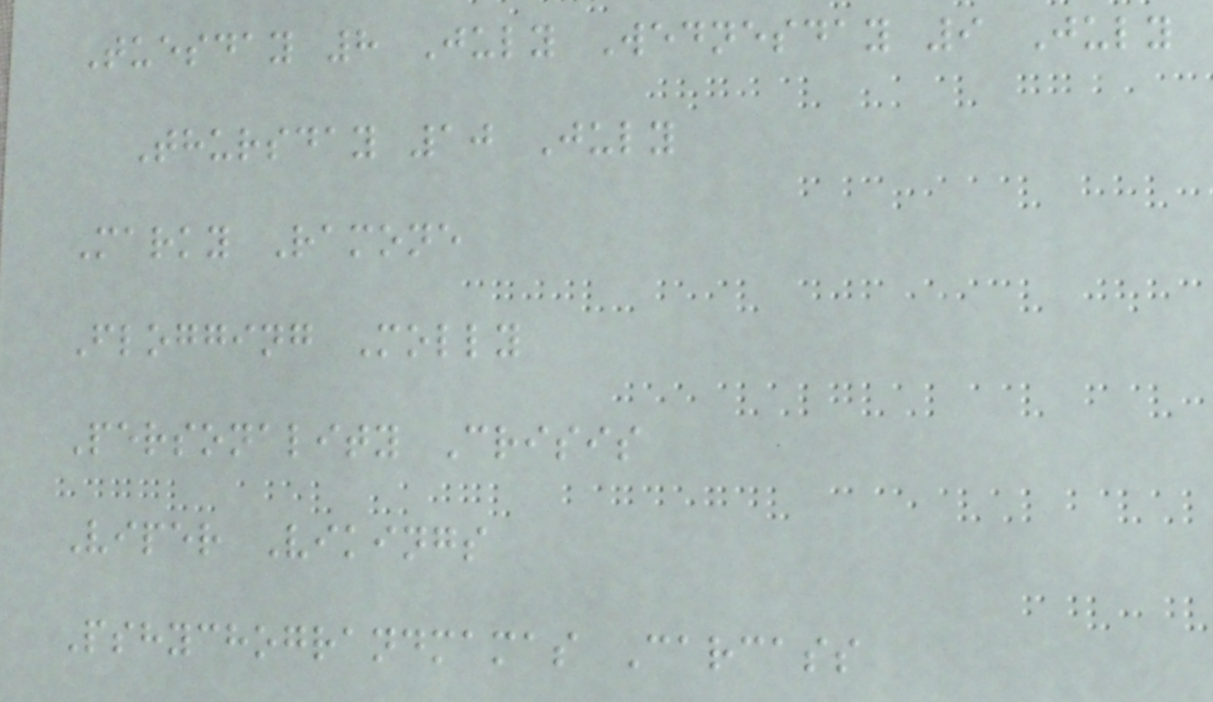Tuesday 8 July Wednesday 9 July
Thursday 10 July
Marky Ramone
Flogging Molly
Personality Crisis
Viper Vikings
Pshychograndmamas Carcass
